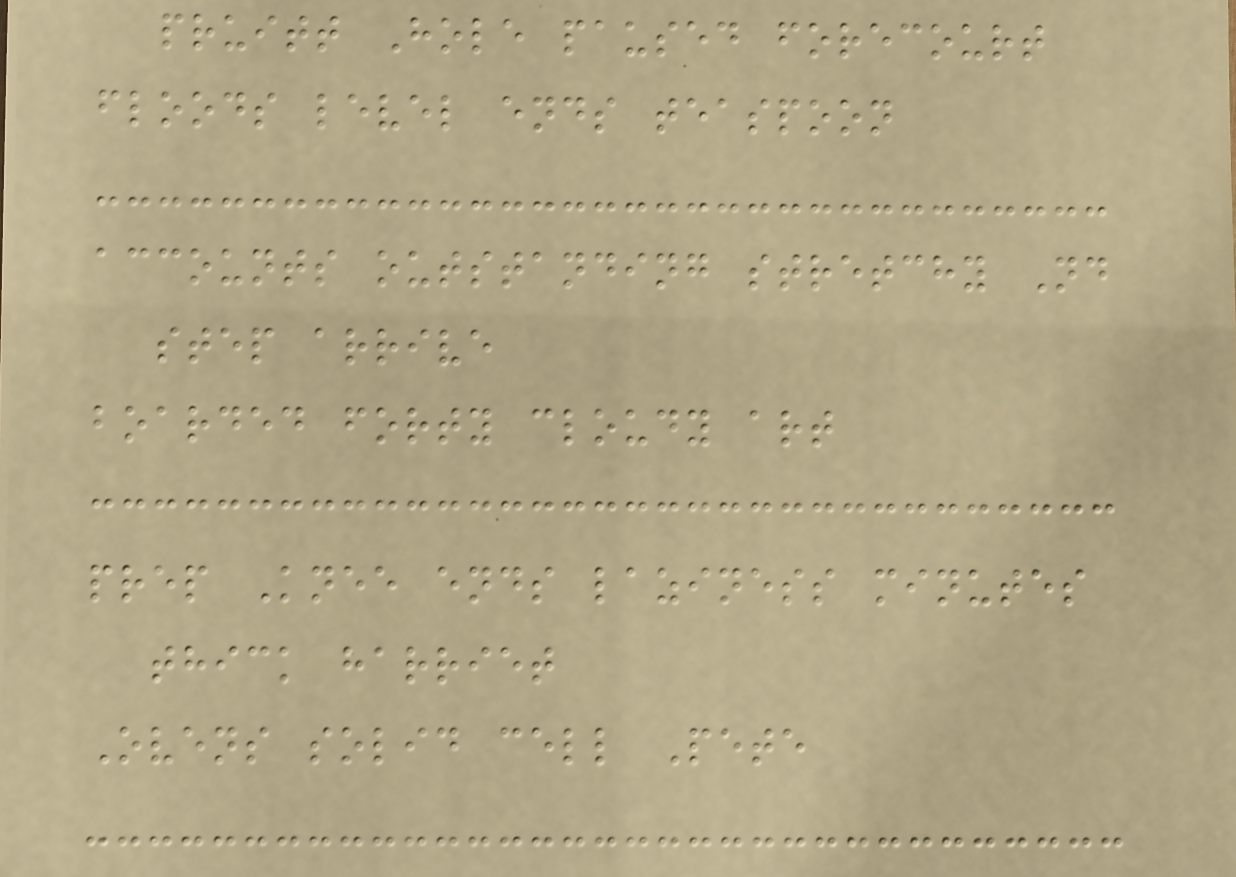pruitt Hole paused forecourt
floods level ends teaspoon
accounts outstanding stretchy Nd
step arrive
boarded forty cloudy art
prep Knee ends laziness minutes
thick harriet
Ovens solid cell Pete
